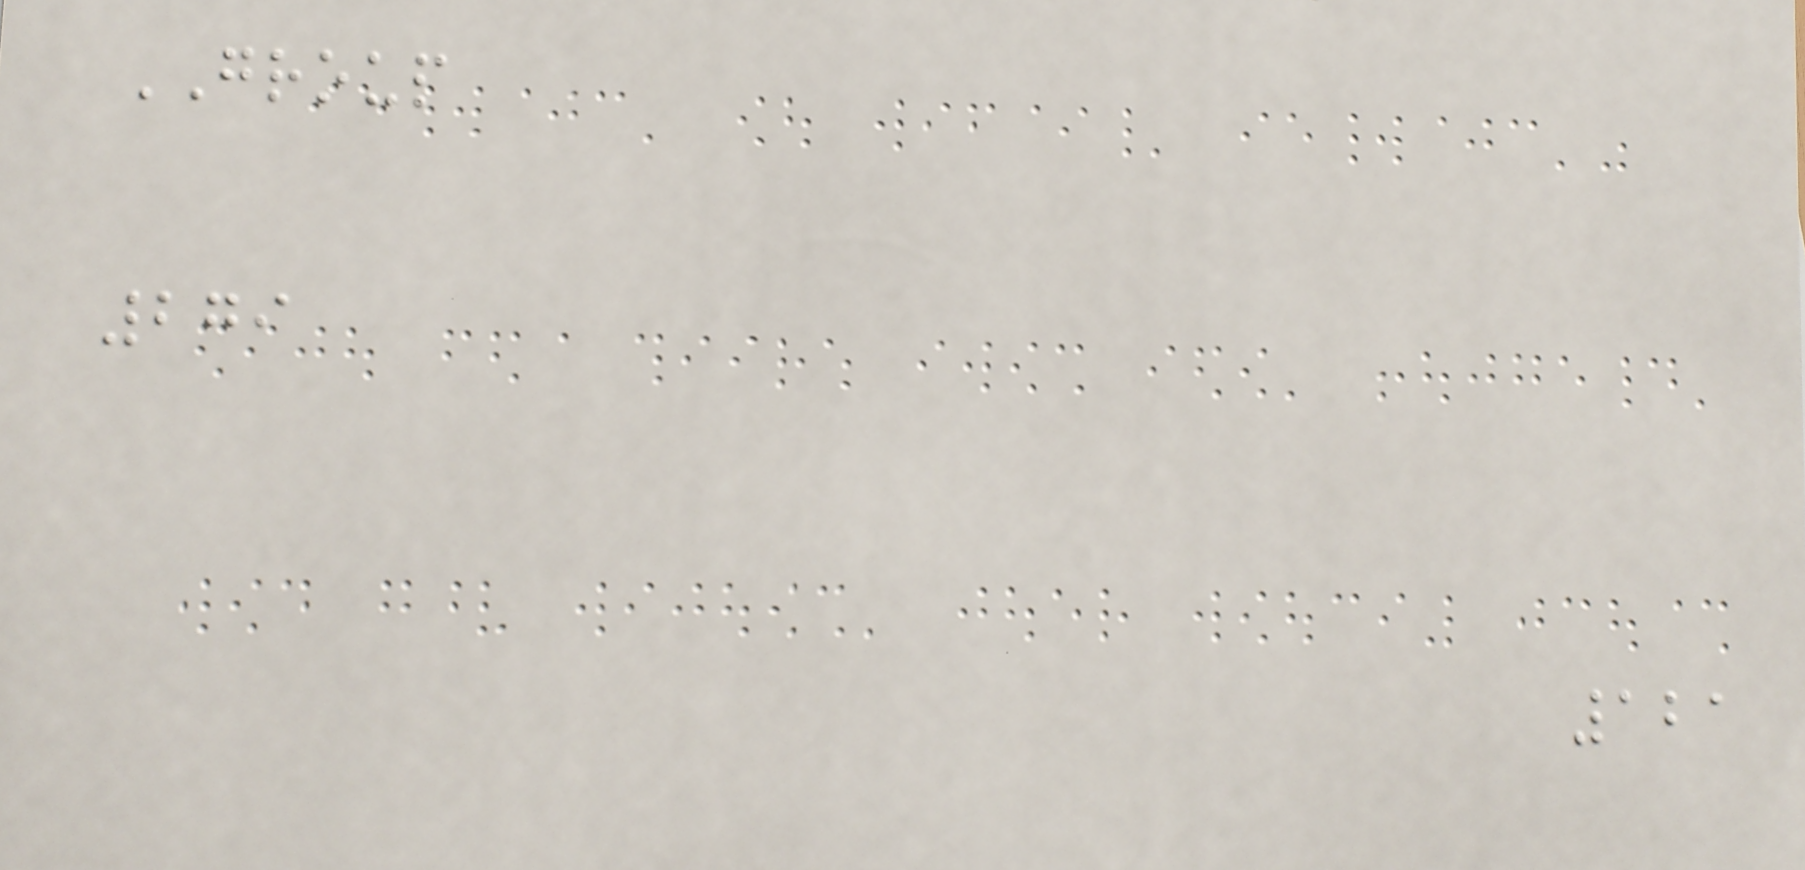GROUP
279
121
